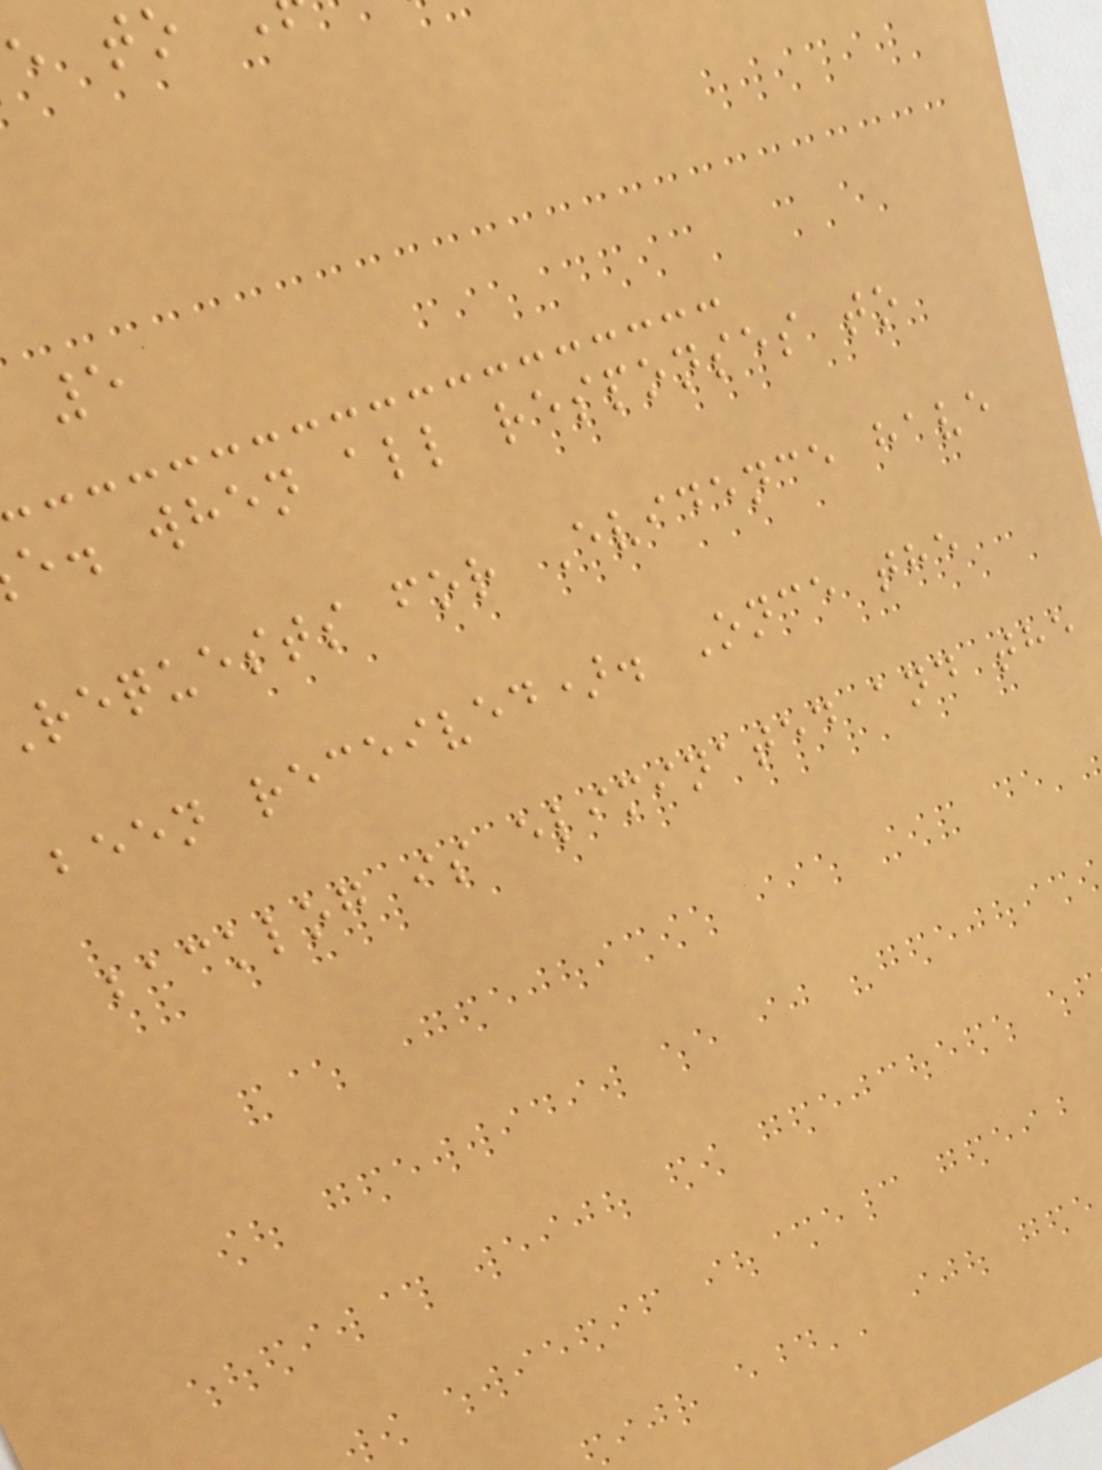e. when all responses to
requests for Evidence have
been received). Once the
backlog is eliminated and the
